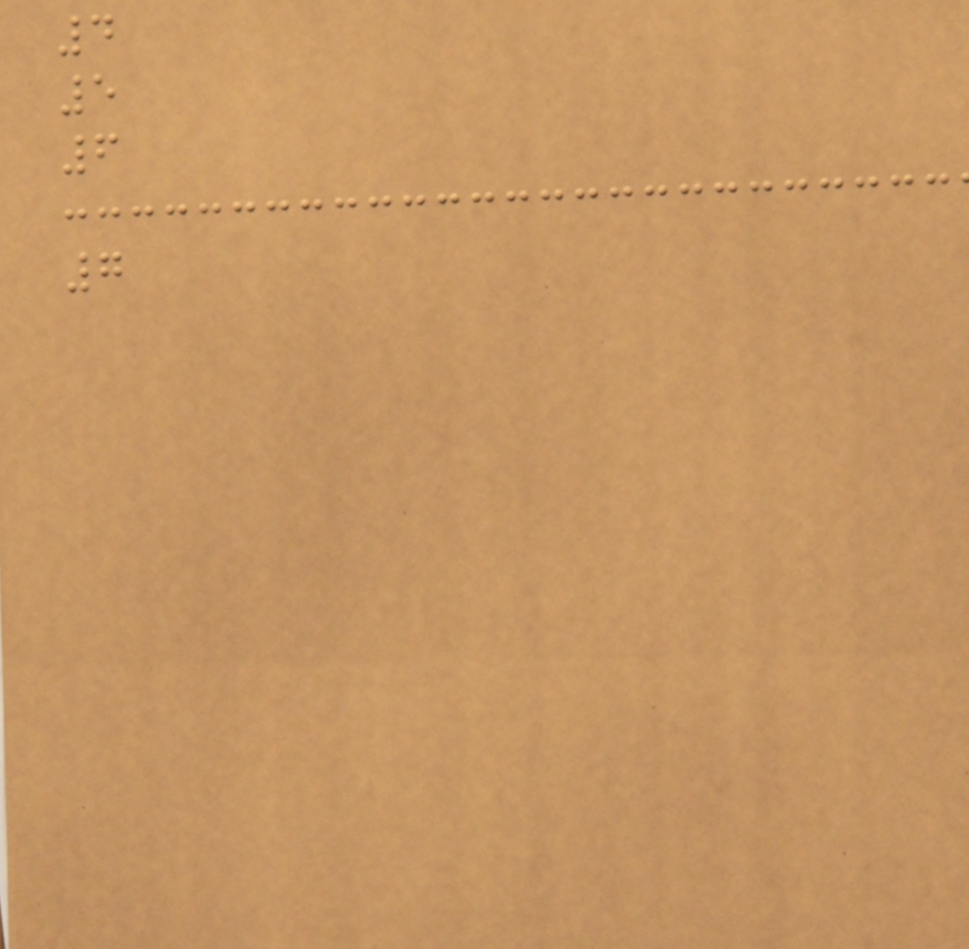4
5
6
7
